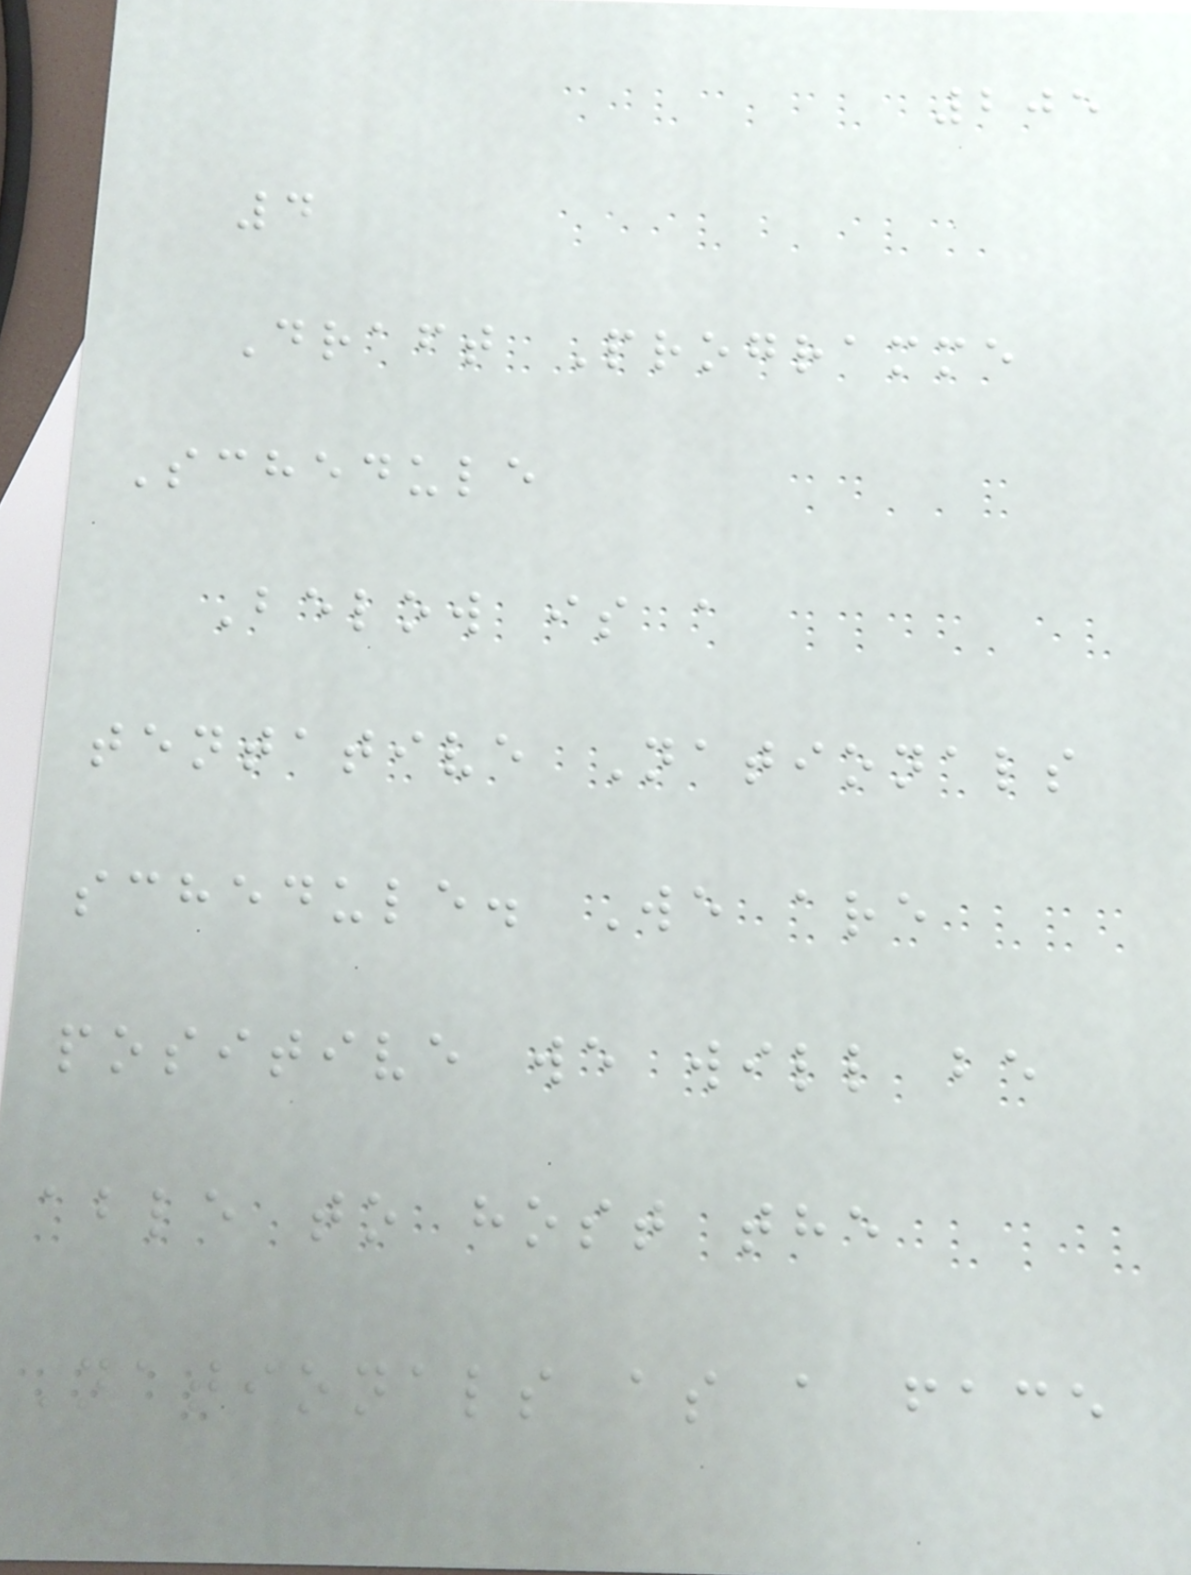205
4
Draft Programme
Schedule
Below is a
tentative Nationals
schedule. We are
positive we will be
able to host the
Nationals as a face
